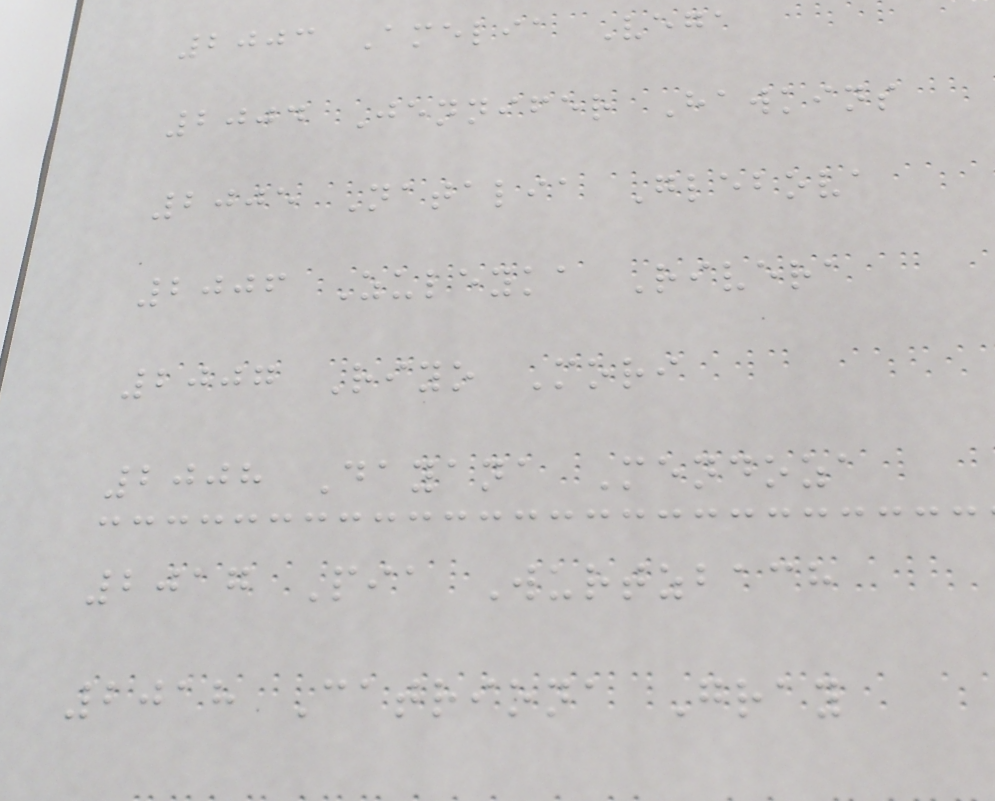2003 Amelia Vega
2004 Jennifer Hawkins
2005 Natalia Glebova
2006 Zuleyka Rivera
2007 Riyo Mori
2008 Dayana Mendoza
2017 Pia Wurtzbach
2018 Catriona Gray
